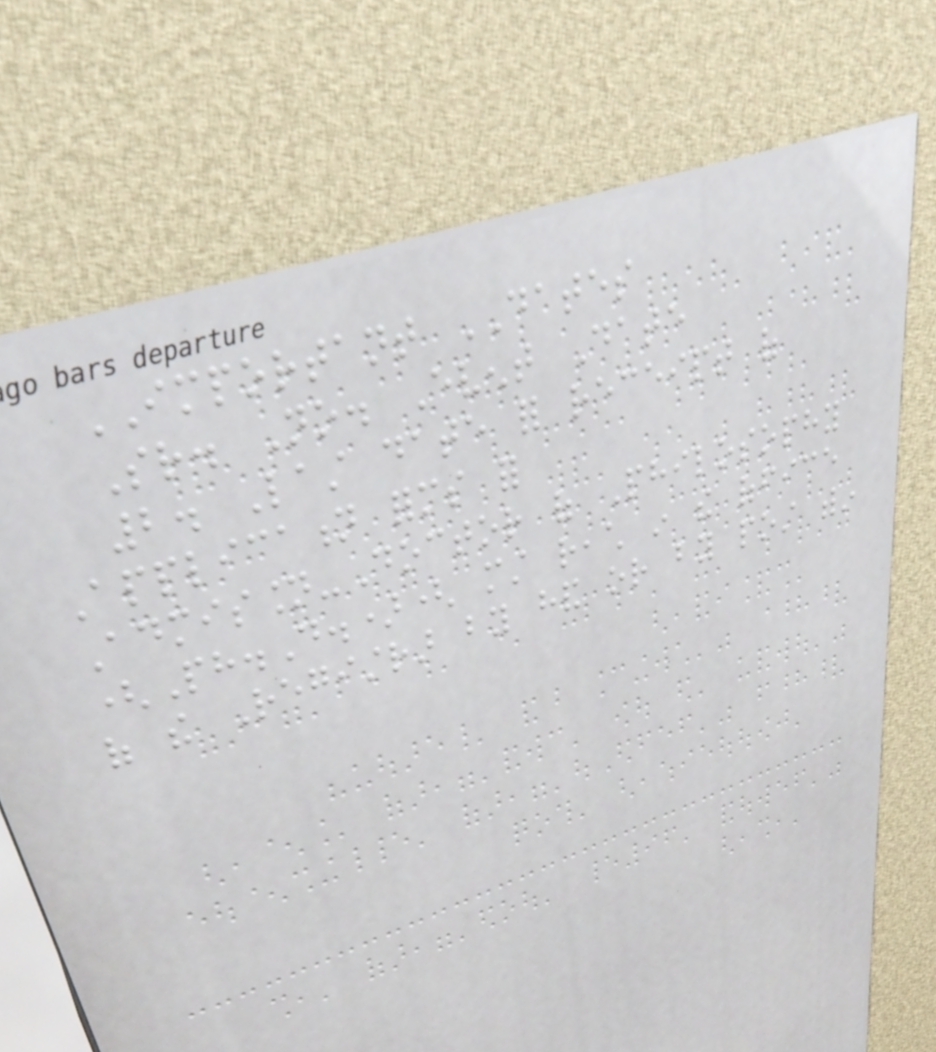IMPORTANT DATES
Sr. No. Event Date
2. Last date for receipt of
Application forms for
Admission-Doctor of Philosophy
(Ph.D.)( must reach in the office
of the Registrar by hand or by post within
